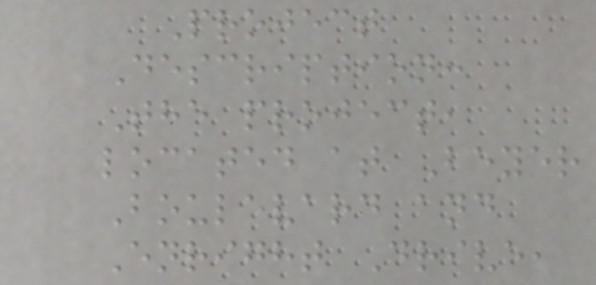Project
Description:
The project,
located at Beyer
Boulevard and
Enright Drive,
